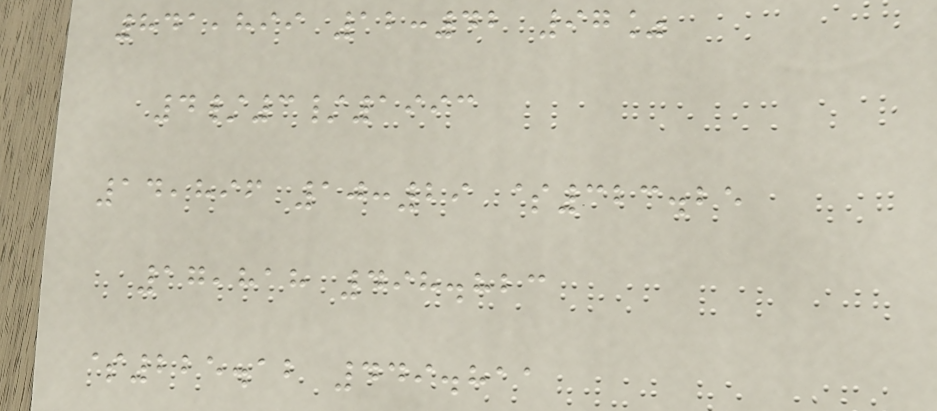841,899 12:42 97%
4/3/1993
14,896 10:29 $323.25
17,818 498.823
$225.12 449.811
